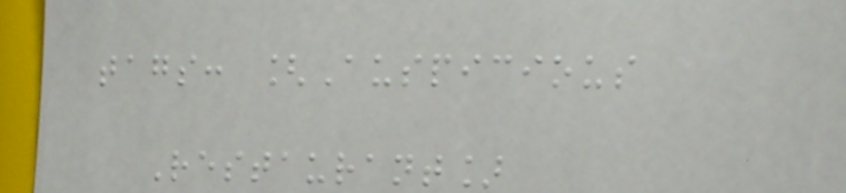tags: [Auspicious
Restaurant]
